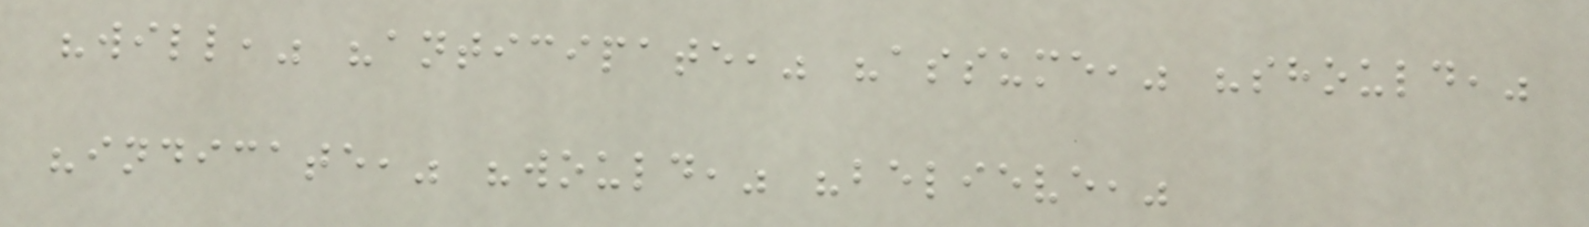"will," "anticipate," "assume," "should,"
"indicate," "would," "believe,"
